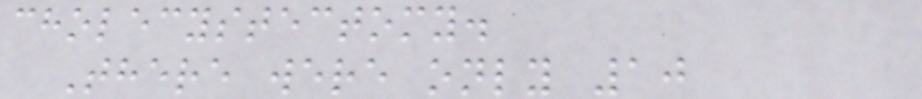cholecystectomy.
There were only 10
